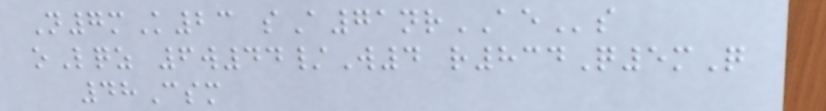N7mK23 sA71nrAEs
oLqz 6w44/W4 r834Q5mQ
48Csm
